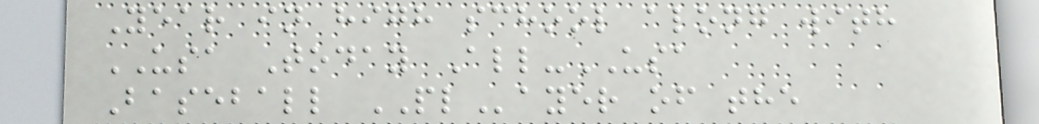Year in high school along with
USA Today All-USA
Baseball PLayer of the
